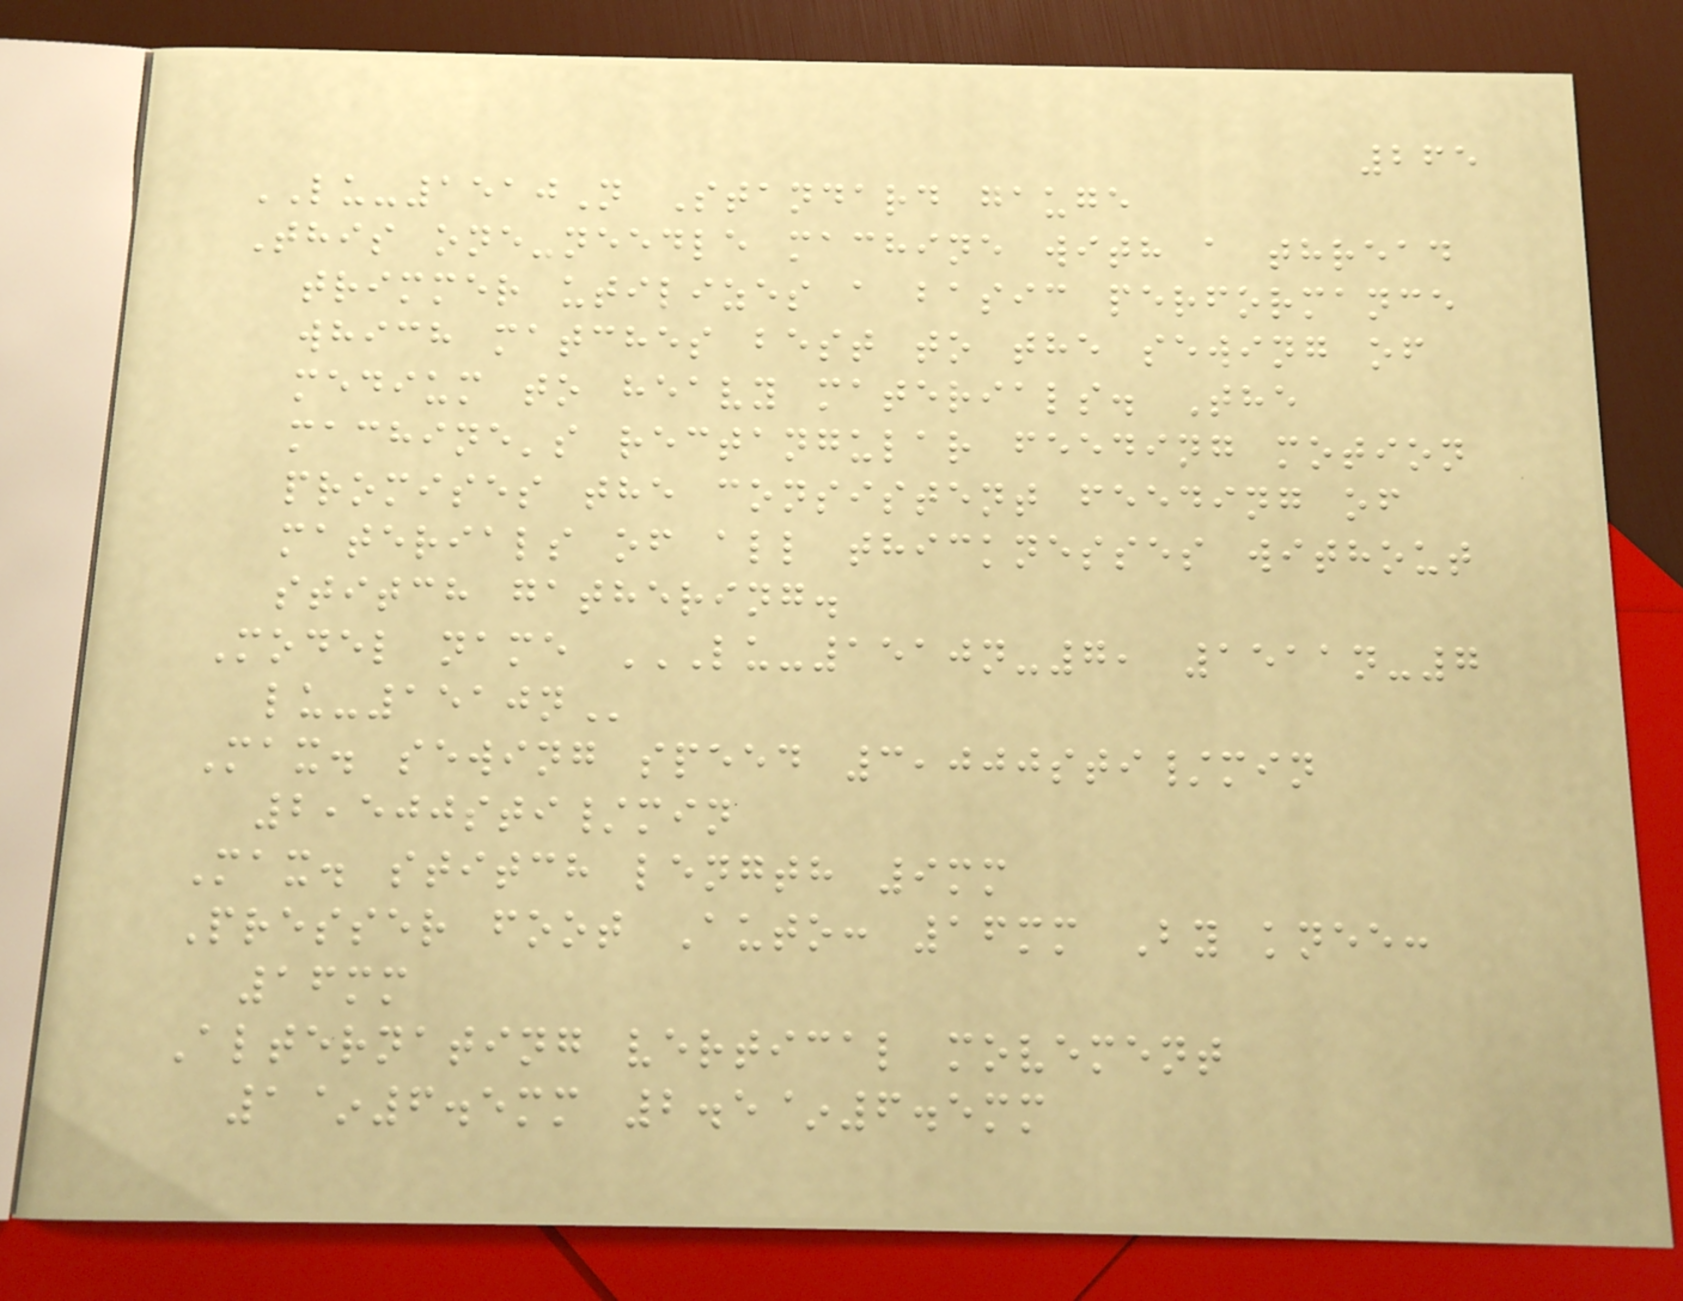265
LU-1510N Standard gauge
This one-needle machine with a thread
trimmer utilizes a basic performance
which matches best to the sewing of
medium to heavy materials. The
machine's rectangular feeding motion
promises the consistent feeding of
materials of all thicknesses without
stitch gathering.
Model name LU-1510N-7, 1511N-7
LU-1510N
Max. sewing speed 3,000sti/min
2,500sti/min
Max. stitch length 9mm
Presser foot Auto: 16mm By knee:
16mm
Alternating vertical movement
1~6.5mm 2.5~6.5mm
